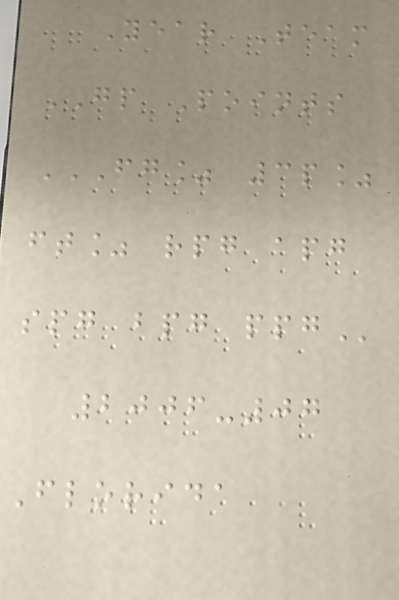Year Team
GP Points
FG% 3P%
FT% RPG APG
SPG BPG PPG
2006-07
Florida
